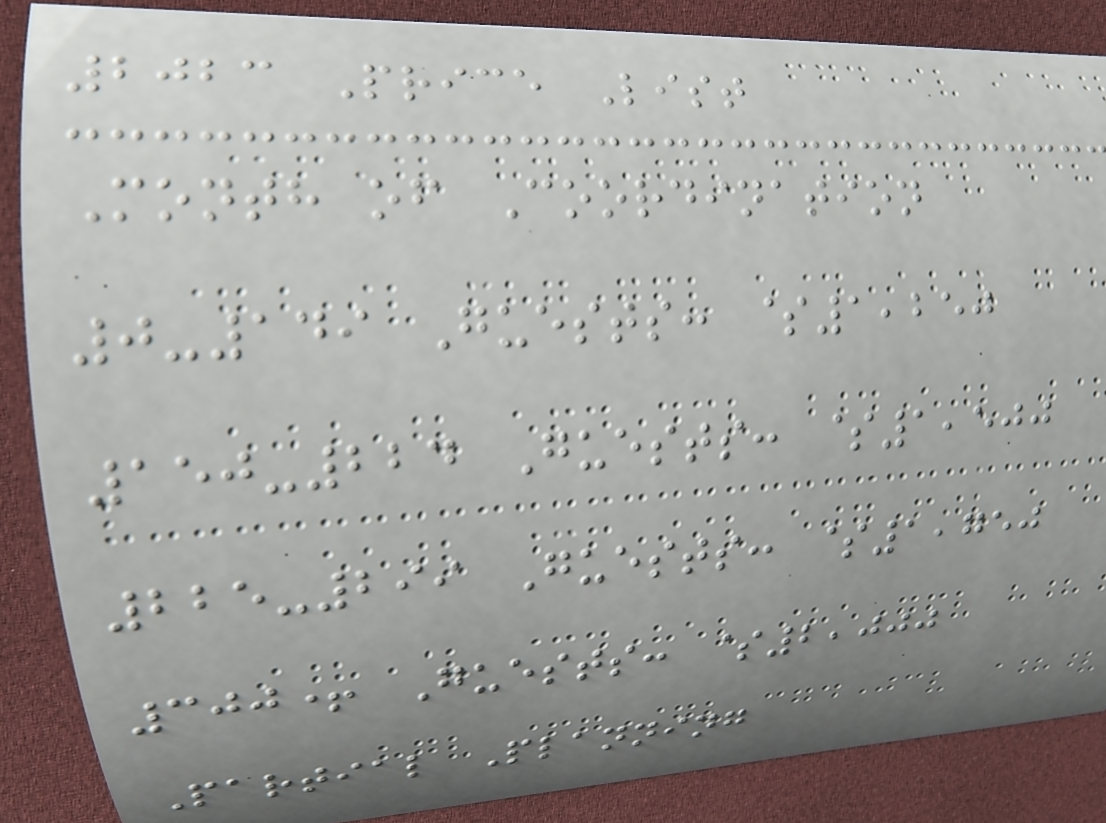2023 Price List
Month of Coordination
0-149 Guests: $1,250
150-224 Guests: $1,500
225-299 Guests: $1,750
300+ Guests: $2,000
Partial Planning
